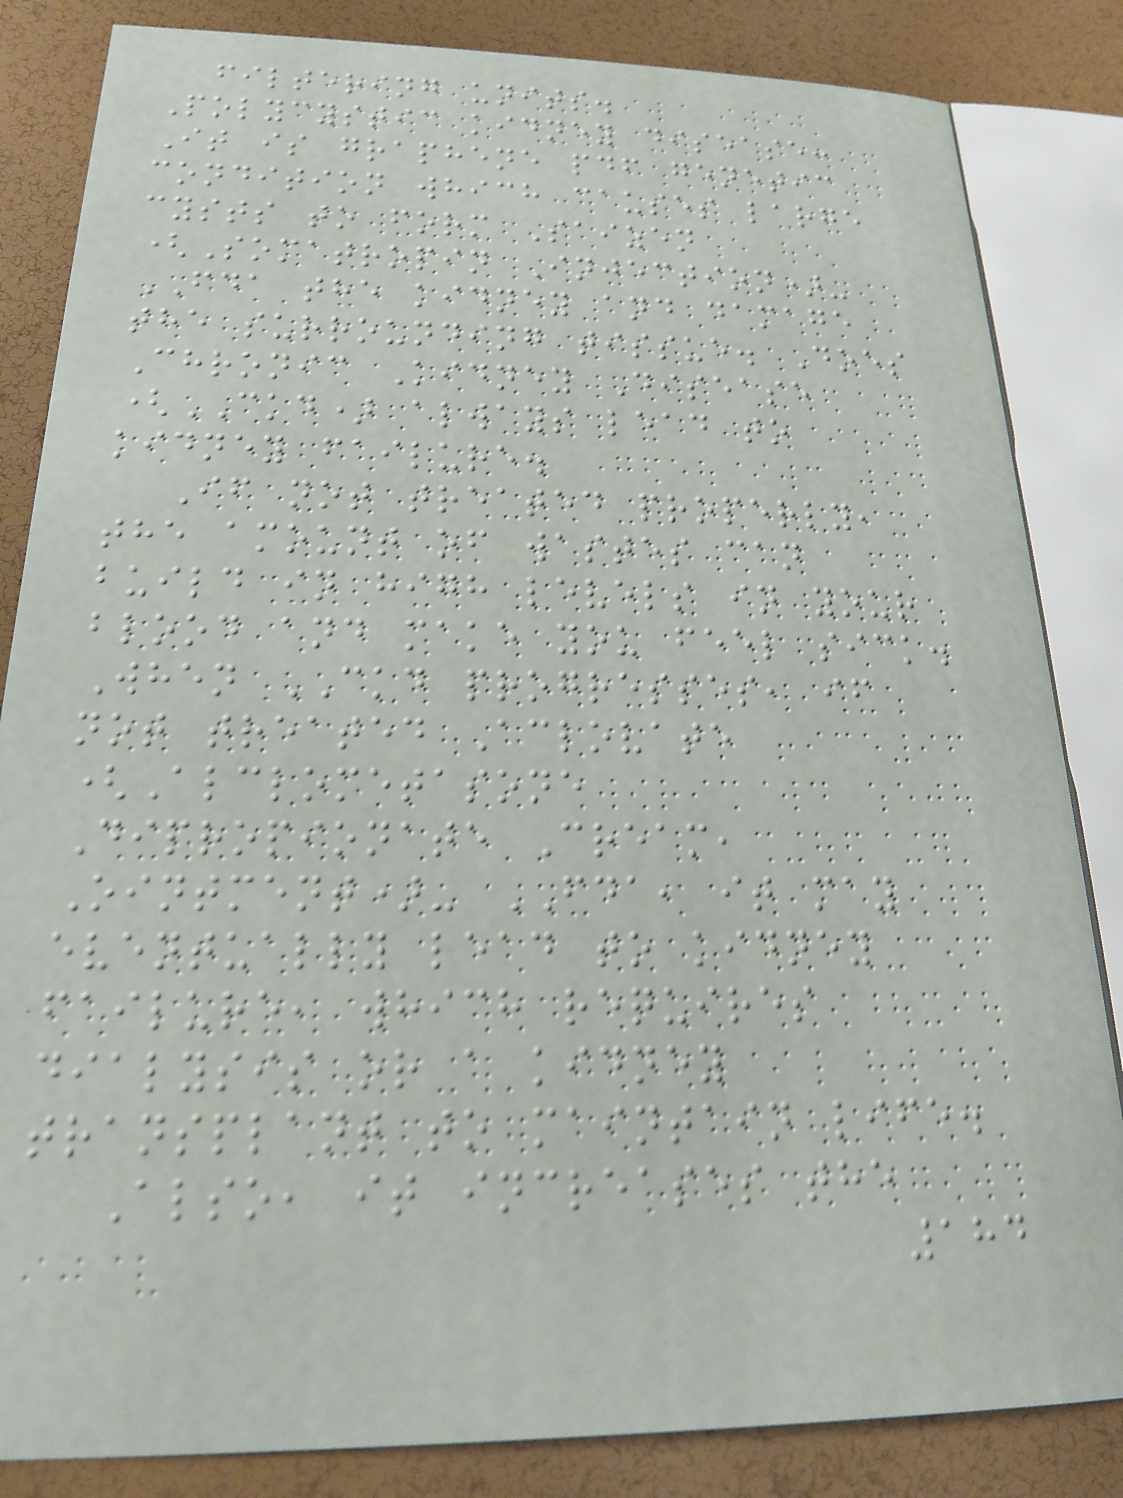filtering units.
Polycystic kidney disease:
It is graphene pdf genetic
condition which causes large
cysts to form Saizen
(Somatropin Injection)-
FDA the kidney and damage
the surrounding tissue. Does
Chronic Kidney Disease
(CKD) always lead to
kidney failure.
If not treated properly,
the amount of wastes can
build in high levels in your
blood and make you feel sick.
When CKD progresses, if
not treated Aclovate
(Alclometasone
Dipropionate Cream,
Ointment)- FDA, it may
eventually lead to kidney
failure, which requires
dialysis or a kidney
transplant to maintain life.
Also, it increases the
184
